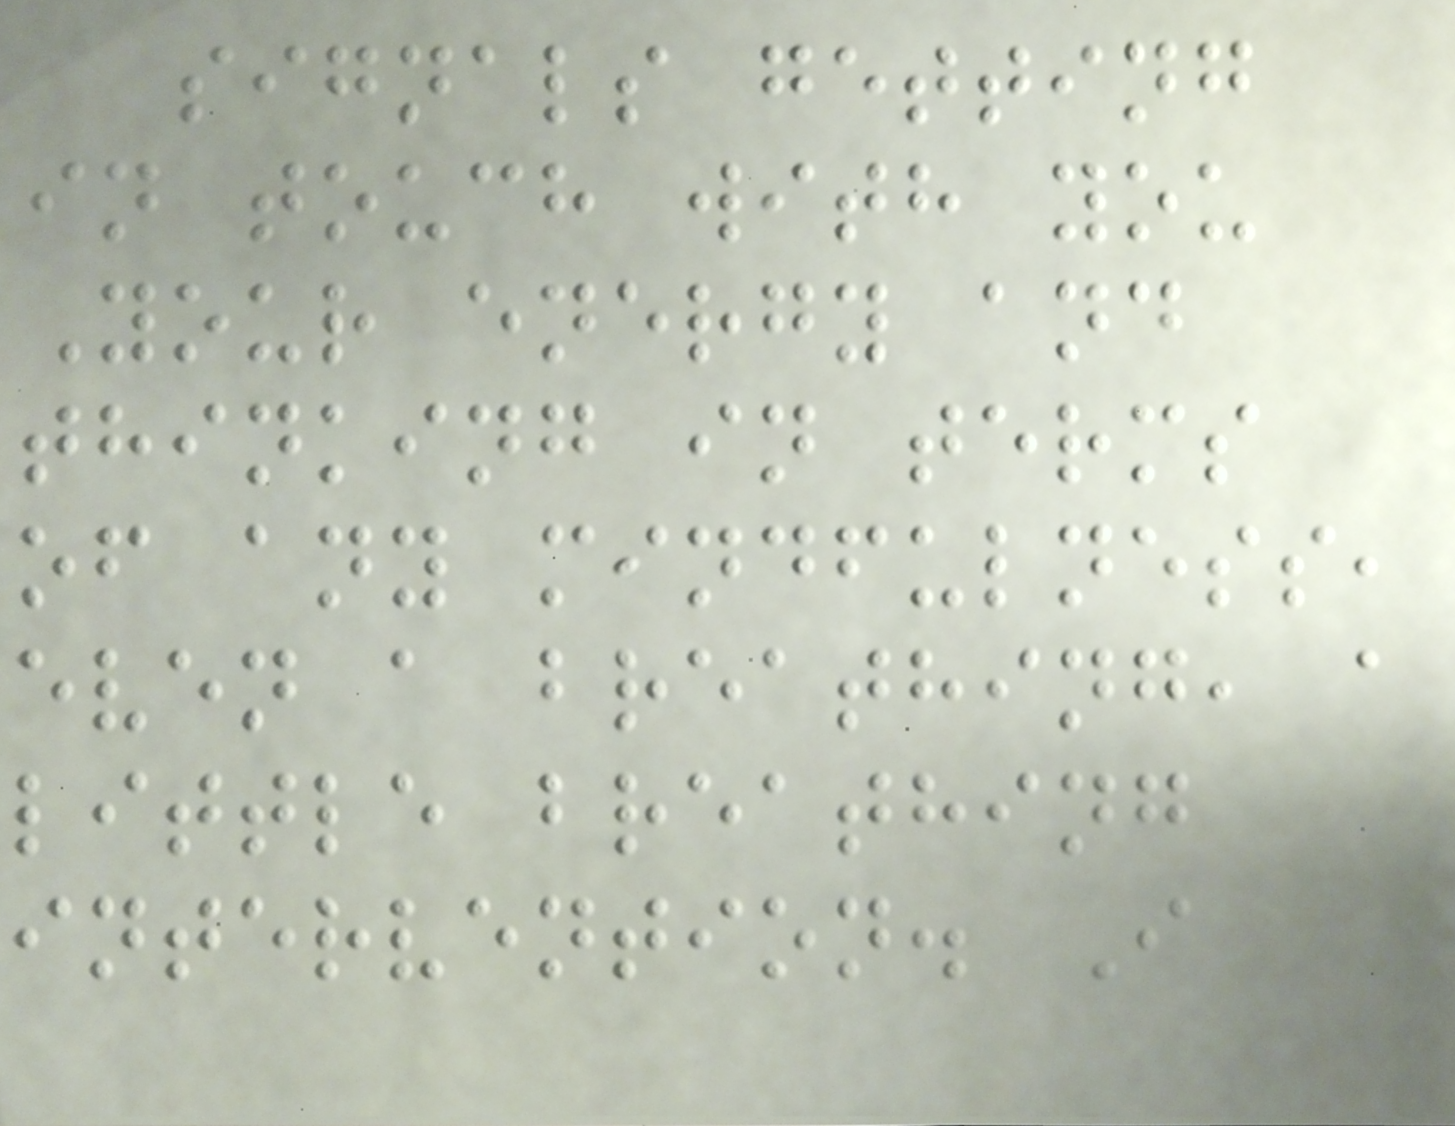signals getting
in touch with you
Your energy and
thinking in terms
of any mindfulness,
even a breathing, a
little breathing
intervention. I
